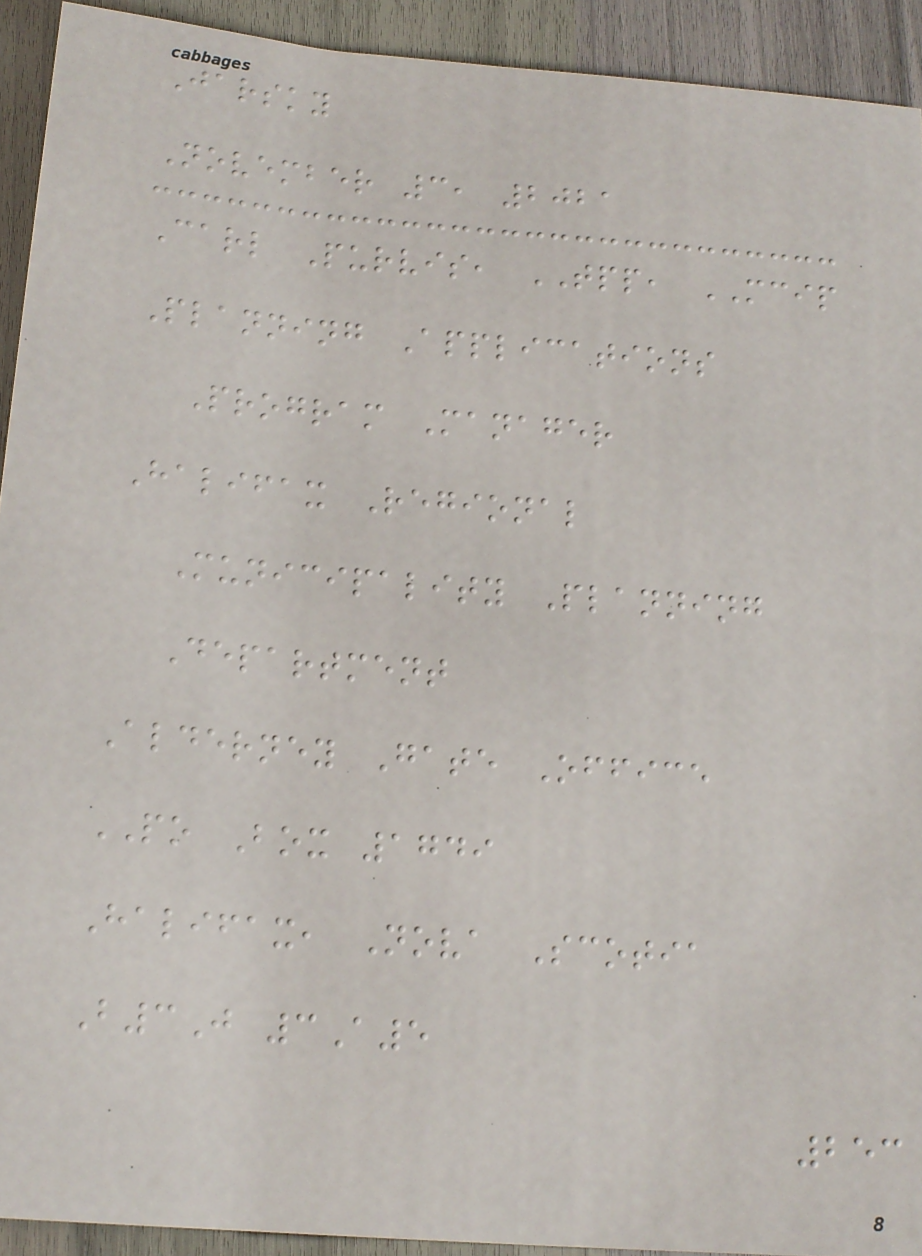Jarsky
November 3, 2021
Carl Purvis, TPP, MCIP
Planning Applications
Program Manager
Halifax Regional
Municipality Planning
Department
Alderney Gate Office
PO Box 1749
Halifax, Nova Scotia
B3J 3A5
253
